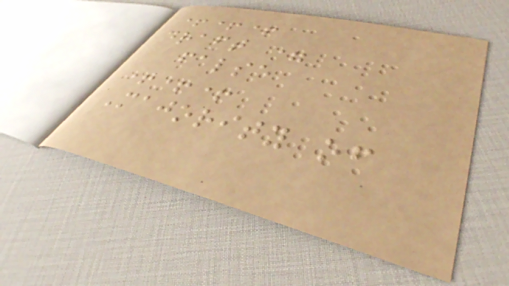+++
draft =
false
+++
Majority of
